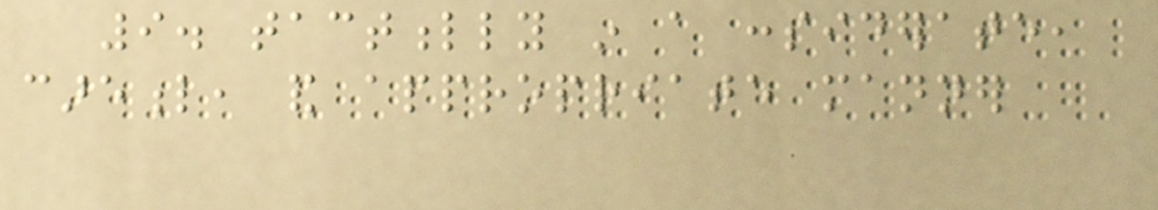9. tactfully in a considerate,
careful, and appropriate manner
